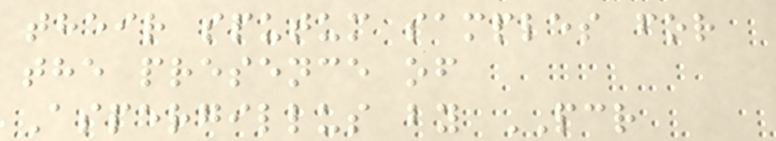their sputum samples for
the presence of
Aspergillus by PCR
